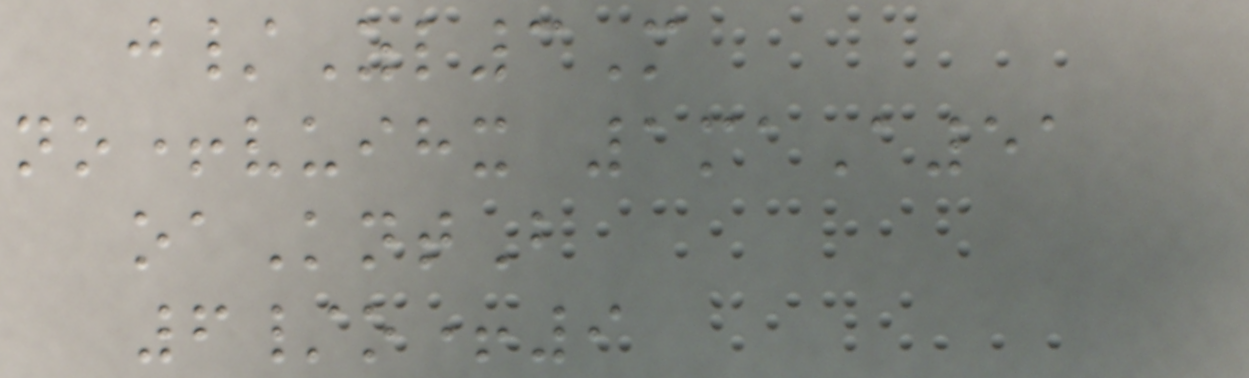j/Zl3M
no+vuihx 1maA51
oaKntB
6/o+9
